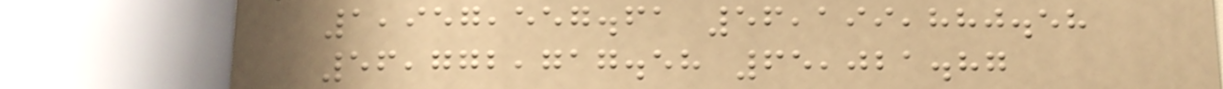1,957,557.61 56,199,880.58
56,772,717.58 65,021.87
